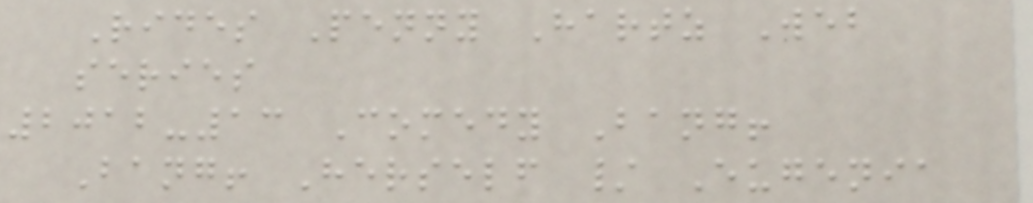Rides Penny Hartz Web
series
2012-13 Comedy Bang!
Bang! Herself / Eugenia
